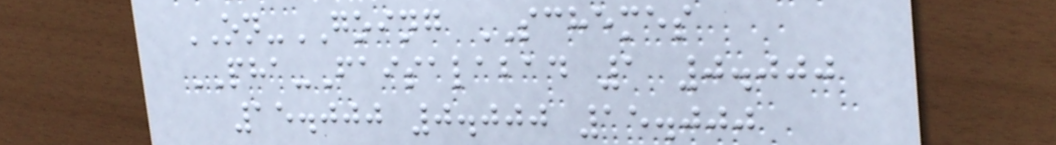ON-GOING SCHEMES
PHA-Faisalabad 1 0.000
15.000 0.000 15.000
